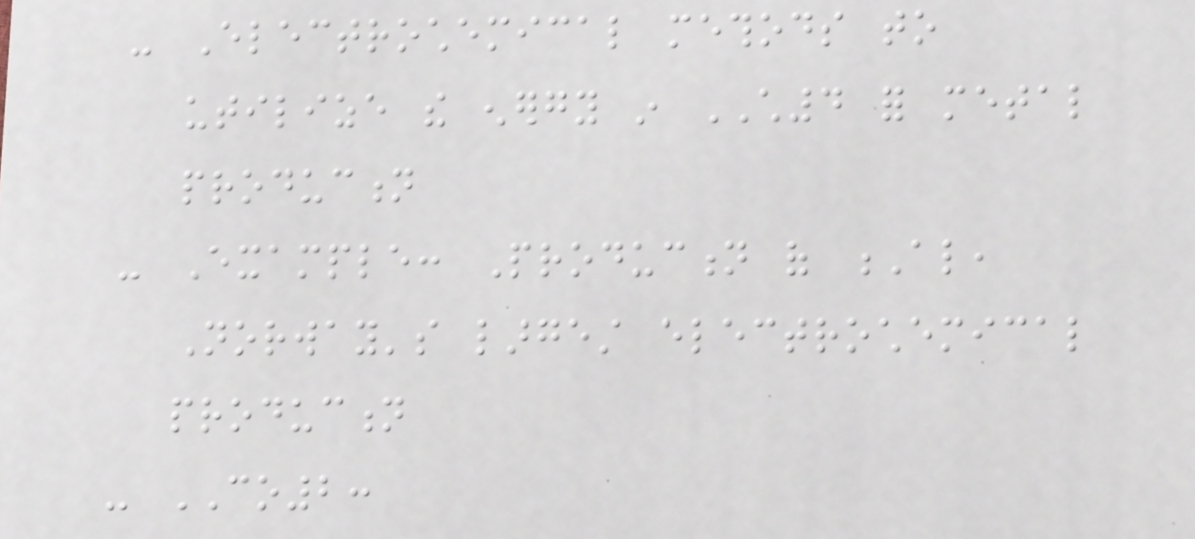- Electrochemical methods to
utilize the energy in CH4 for metal
production
- Example: Production of Al,
Norway's largest electrochemical
production
- CO2:
